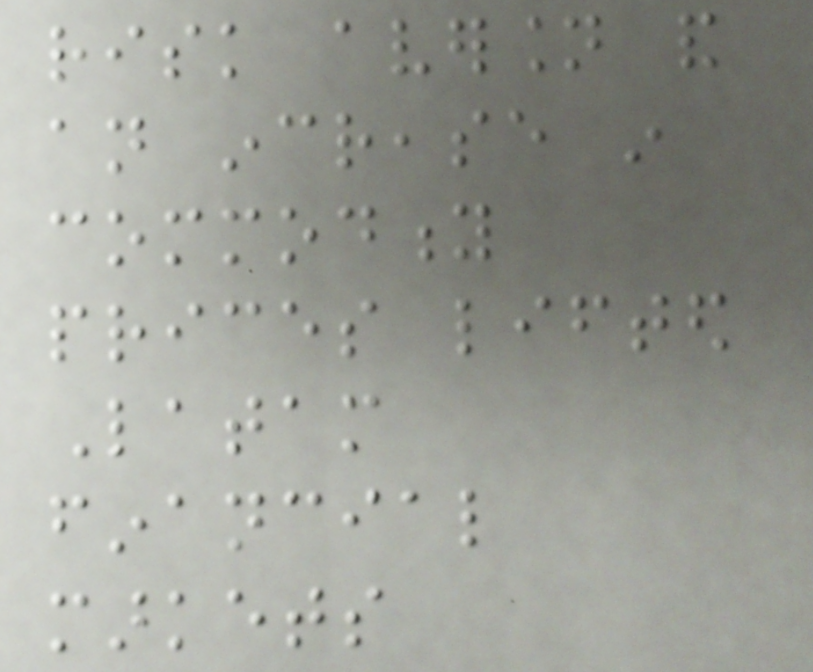risk aversion and
an increase in
commodity
prices lifted
Latam
financial
markets
